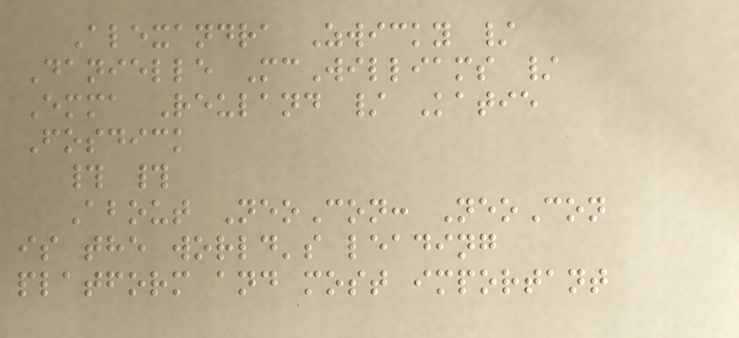Alexandra Zwicky /
Danielle McWilliams /
Emma Reuland / Katie
Fosdick
# #
About NeoCon: NeoCon
is the world's leading
platform and most important
